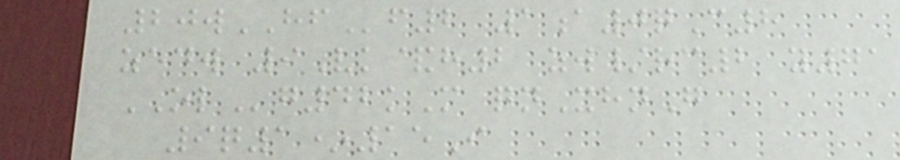20wHFf2 1a0qC8
zedw 9Vk&h2 zw/rc2 y71
OLg42kM qnXhnG
9q1*15I
